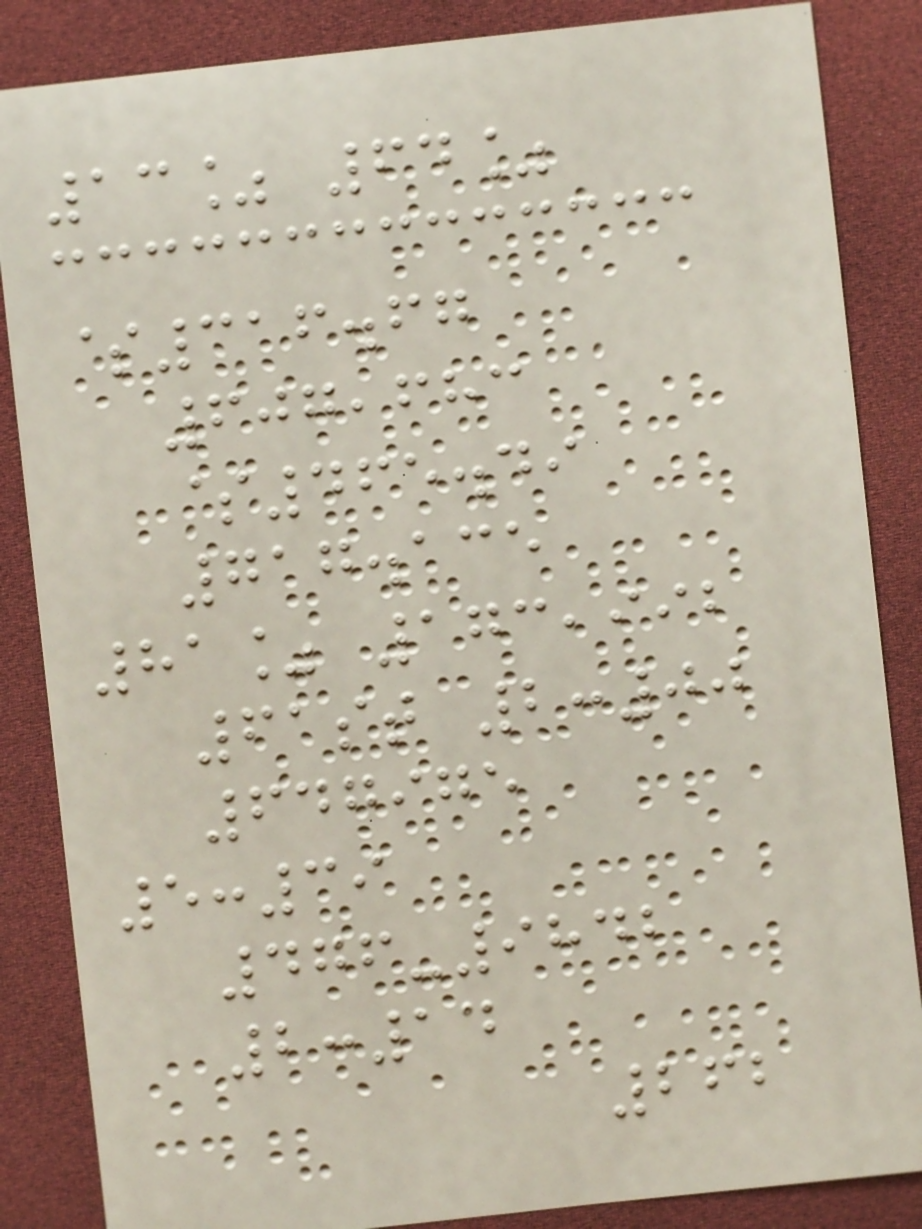13% 64%
$316.67
607,683
$465.49
717.135
81% 173,992
61st 2:00
647975
5:39
476-9842
2:14
262
